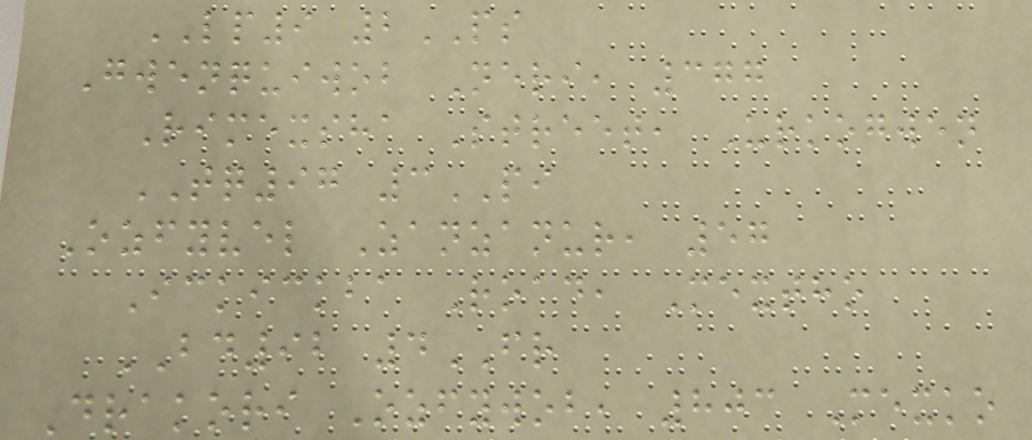LP9 2PS
Gwenquiwob Neri, 377
Rimexsha Street, Urkogwen
TQ97 3PI
Ozfyvel Zanzanur, 57
Ickickba Road, Mextho
BD92 4FR
Drakori Ozfywob, 803 Mexko
